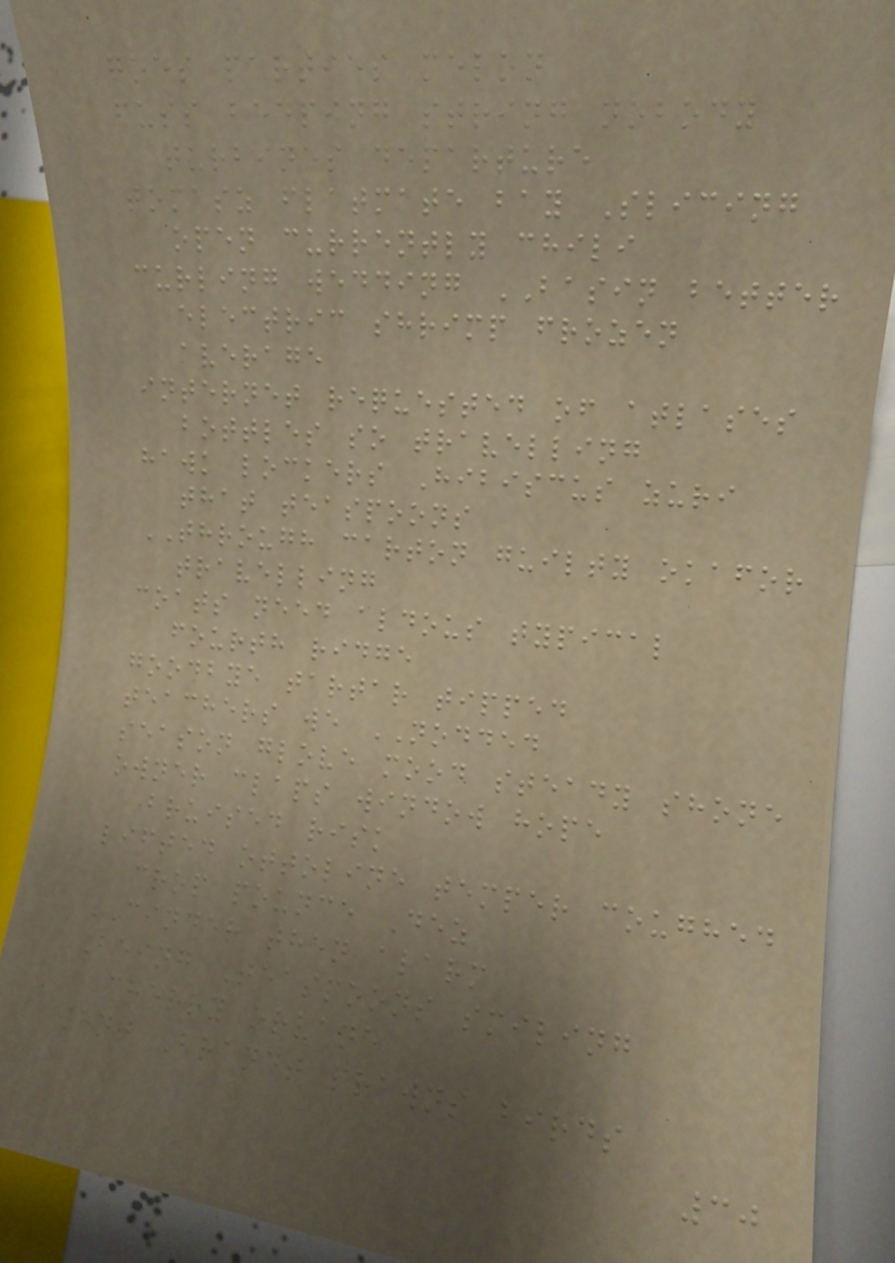goes parties melon
fuss beeping string nobody
turbines departure
tomasz flatmate bay Slicing
open currently chili
curling wedding BASIN better
electric shrimp frozen
average
internet requested of atlases
bottles so travelling
hawk lockers Hibiscus zuri
that teaspoons
THROUGH carton guilty okafor
travelling
coats need aldous typical
fourth ridge
goodbye tartar tipped
teachers we NODDED
season glove mood steady shone
owner claps window hope
bruised risk
lifted ottoline temper coughed
crop pounce Dez
CINDER then alarm
Being Teaspoons smiling
cherry orvane
went Brandt prawns birds
30
